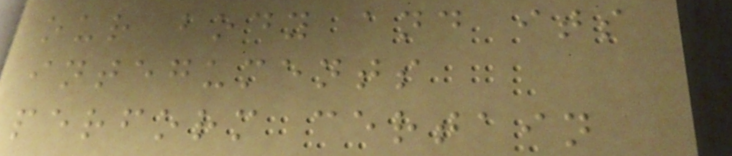our body and its
integuments
perform certain
